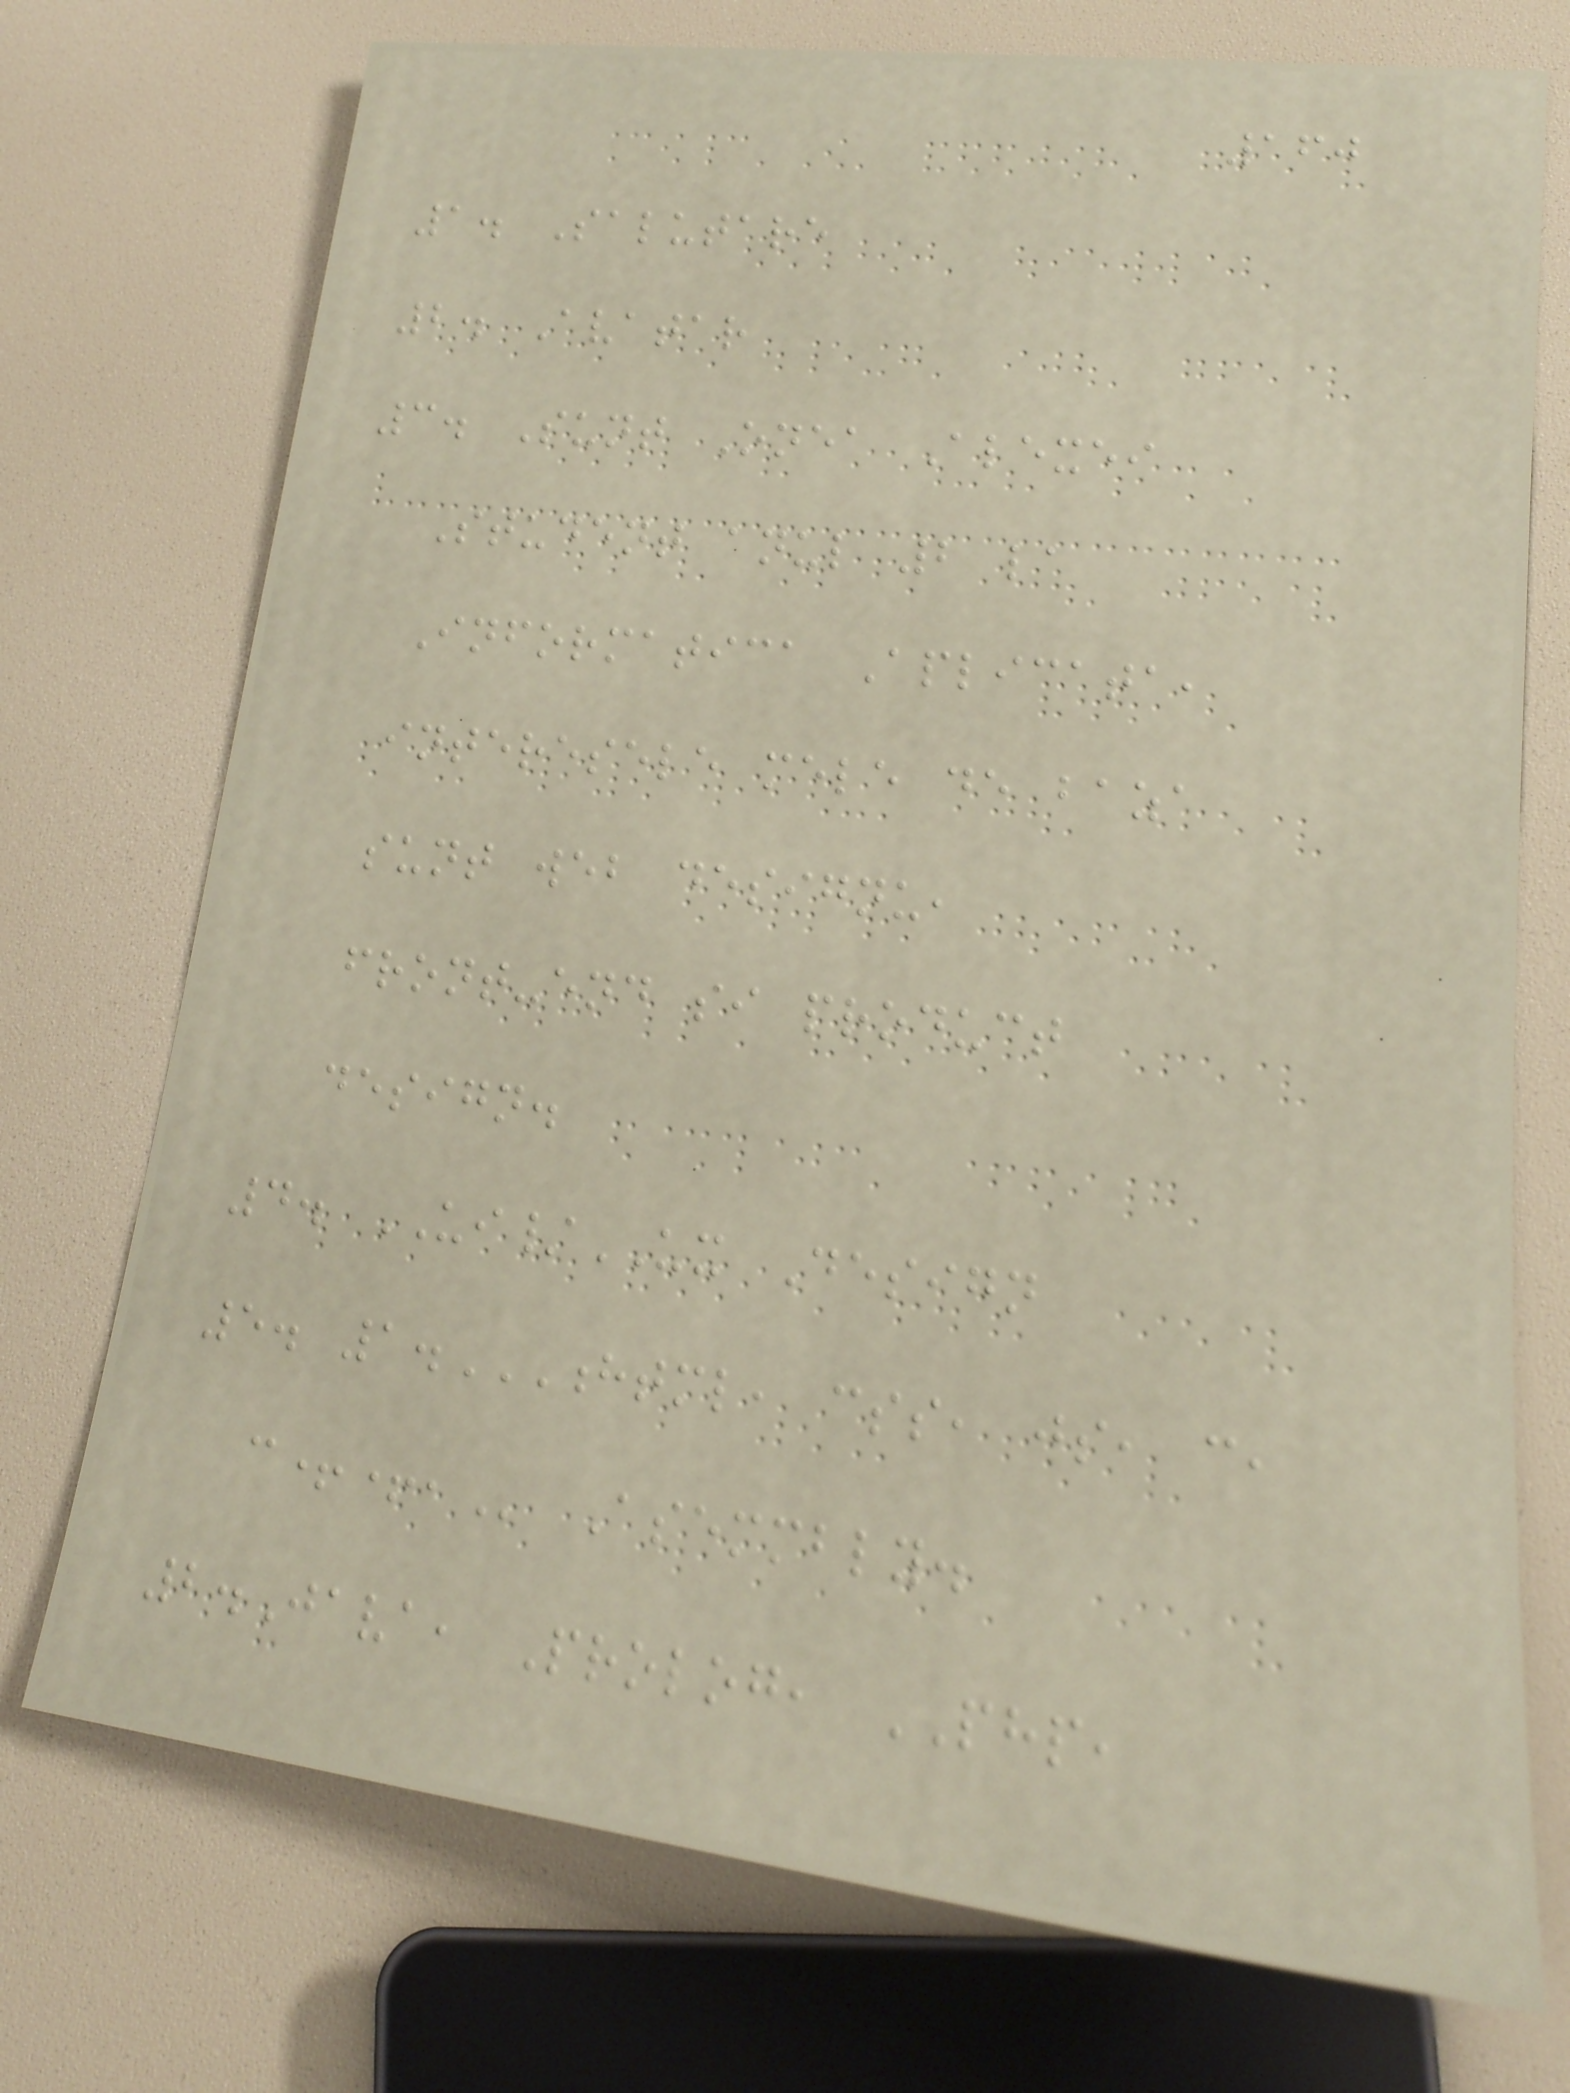160
1. Salutare
2. Avatar
3. Sunt Onea Alexei
Student anul 2 la
Informatica Aplicata,
interesele mele de baza
sunt web designu,
front-end si product
design.
4. UI/UX Design
5. 1.HTML, CSS, JS, C,
C++, Asemmbly.
2.Java, Prolog, PHP,
